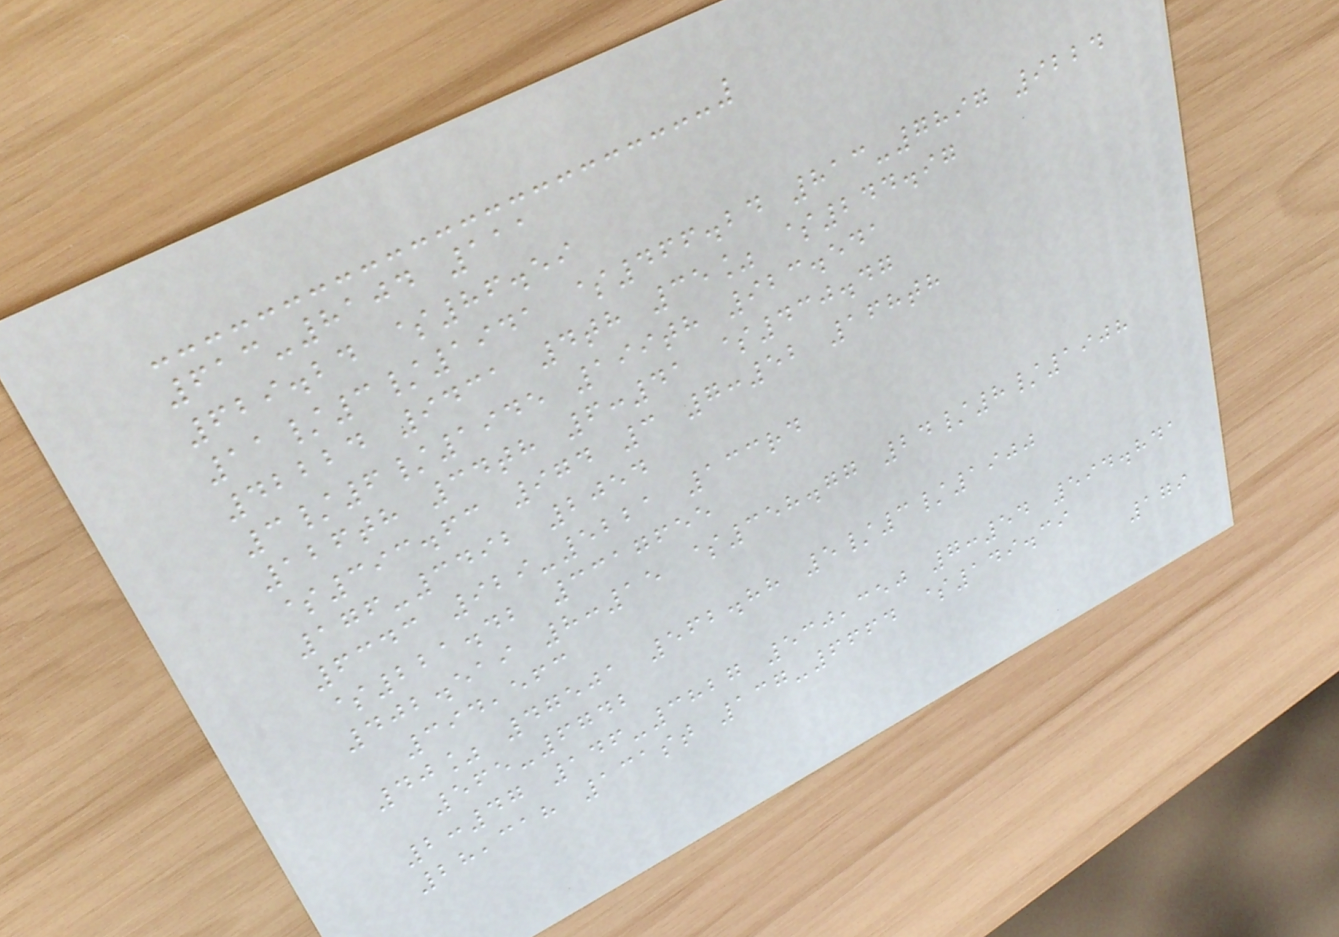613-8104 111
629.24 $86.59
11/3/1941 $466.24 813-7897 9224
42224 9431 4th 35% $244.97
3/6/1945 199th 923.541
126th 34th 6:41 $430.47
$393.63 974 3 7:52 168th
176-3492 2054
6343 929-5221 133rd
$221.42 3317655
402.519 8:15 $358.77 24/8/1908
394,563
40% 47501 562.88 5/3/1900
565-6742
2:47 146-3827 530,350 7:54 594.841
28,318 131st 137-6664 $149.39
179
